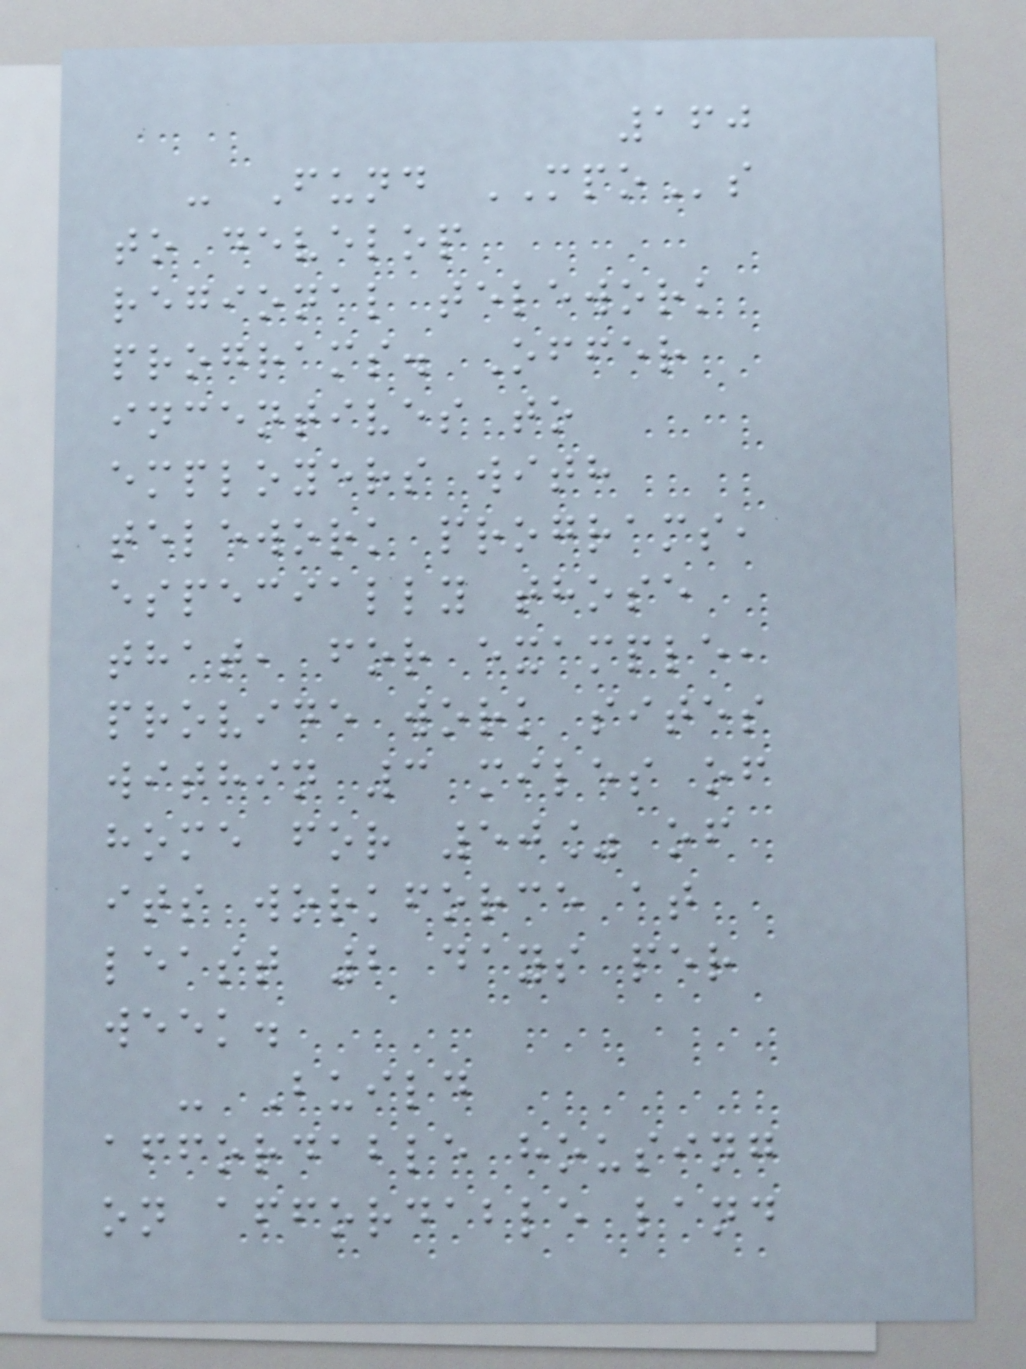160
- Fund MPOs
to develop
regional telework
programs. Offer
incentives to
employers with
telework programs,
especially those
that, for example,
provide work sites
within 3 miles of
home for 50% of
its workforce at
least 2 days per
week.
- Build
affordable housing
on affordable land
